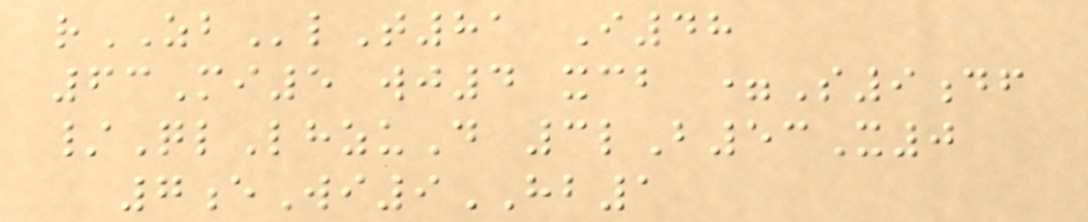rZBlT81 I48
63Mi5 wj4 xcb =S9df
/QlLhzuD 3lB53X0
7eWi9HB1
